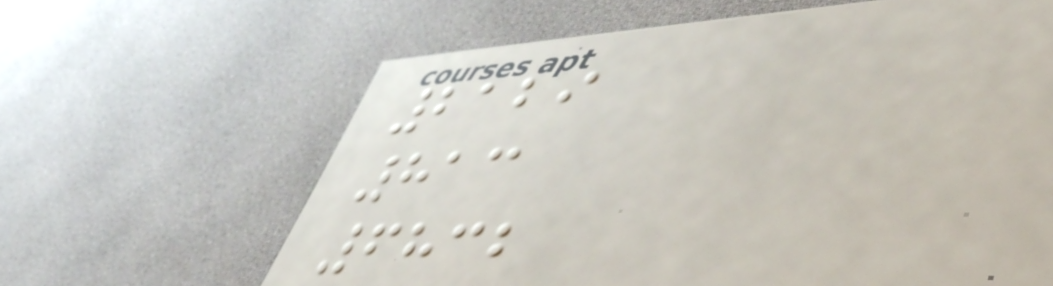2129
813
6832
